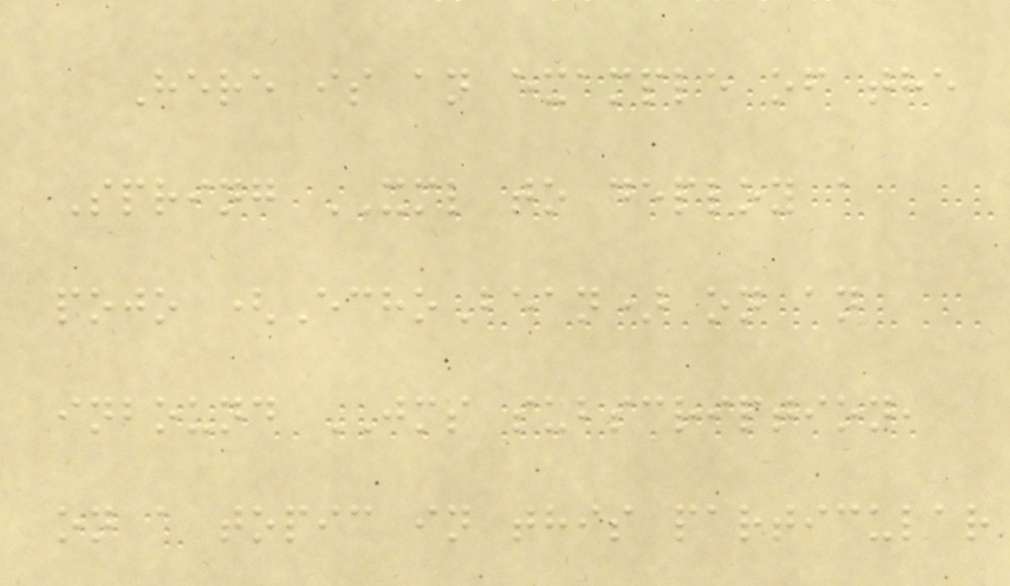Here is an example of the
Spring XML to deploy a
pojo (EchoBean) on an
inbound JMS subscription,
on a topic in this particular
